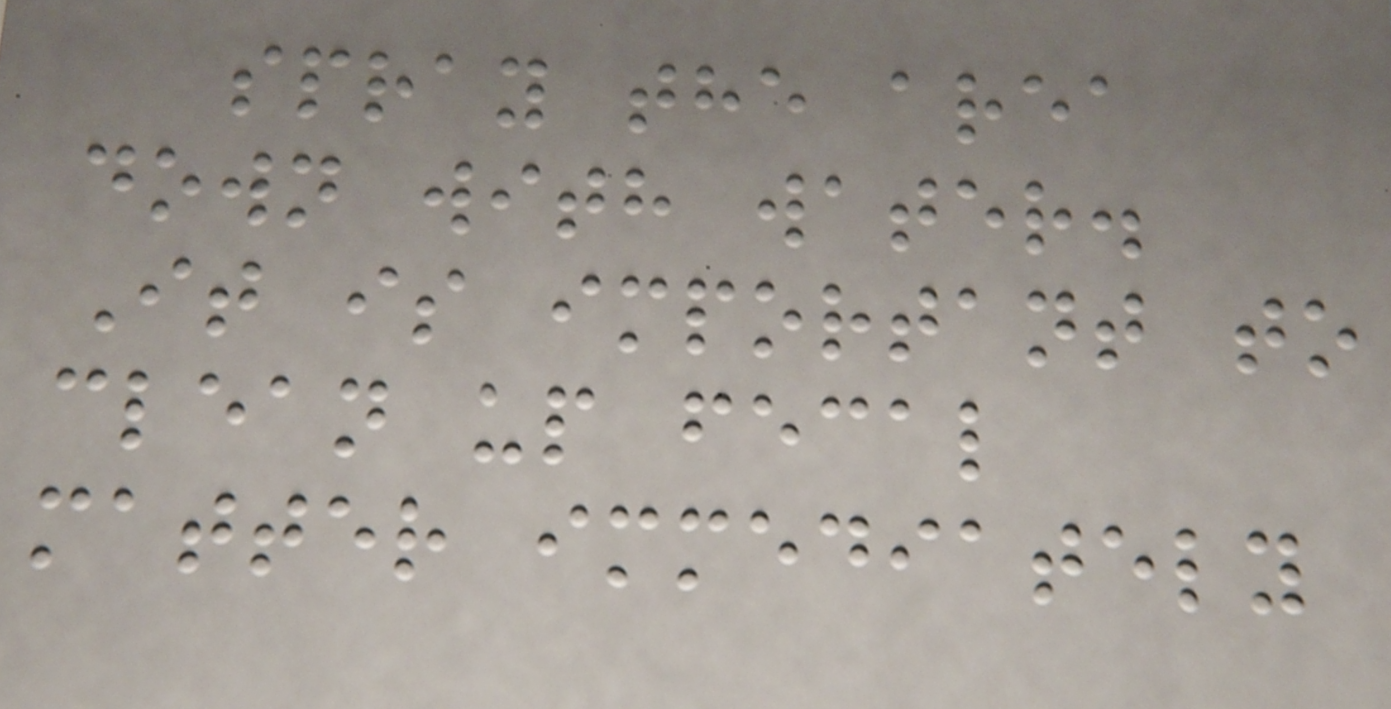spray the area
down with water.
It is important to
clean up fecal
matter immediately
